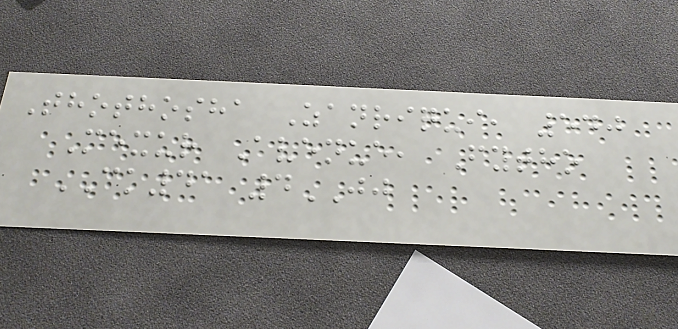Thothosha Zanriqui, 540
Mexur Avenue, Fytho
CK41 4JJ
